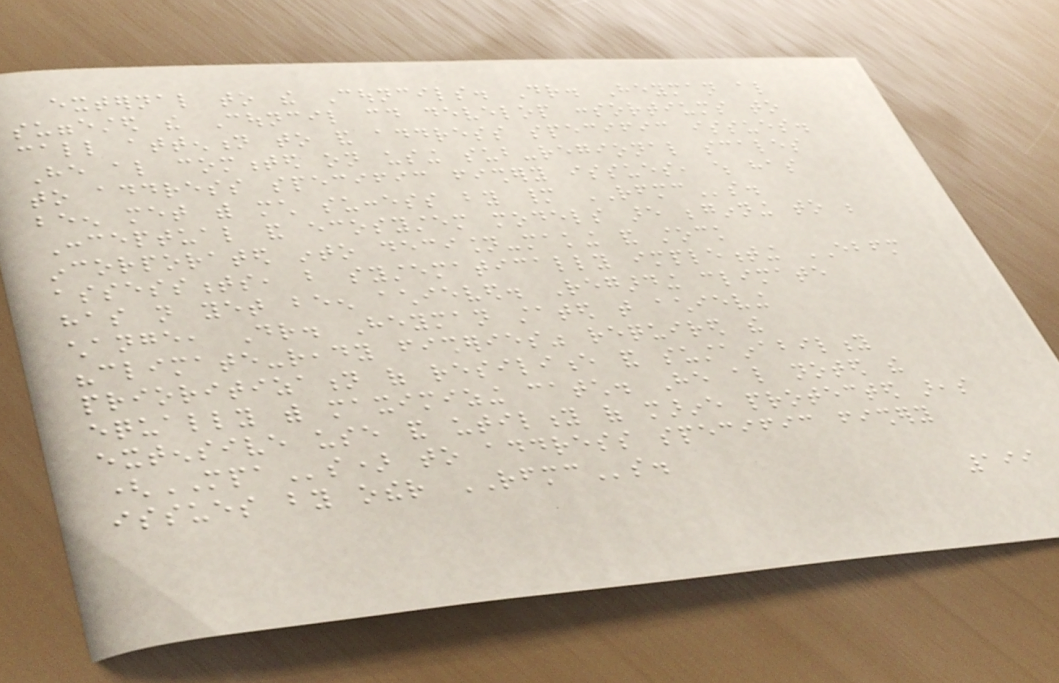external to the Councils. Dr. Heyman also
suggested the Council could develop consortiums to
call attention to and address specific issues.
He also commented on using sub-regional scales
to address specific fishery issues, which has
been met with much success by many RFMCs.
Conceptual and ecosystem models are beginning to be
incorporated into decision-making and stock
assessments, but systematically implementing EBFM
has not yet been achieved. Regarding climate
change, Dr. Heyman stated that achieving
"climate-ready fisheries" required the
prioritization of resilience and sustainability
equally with maximizing catch. He also noted the
extensive use and utility of marine protected areas
(MPAs) to address specific fishery
issues by other RFMCs.
199
